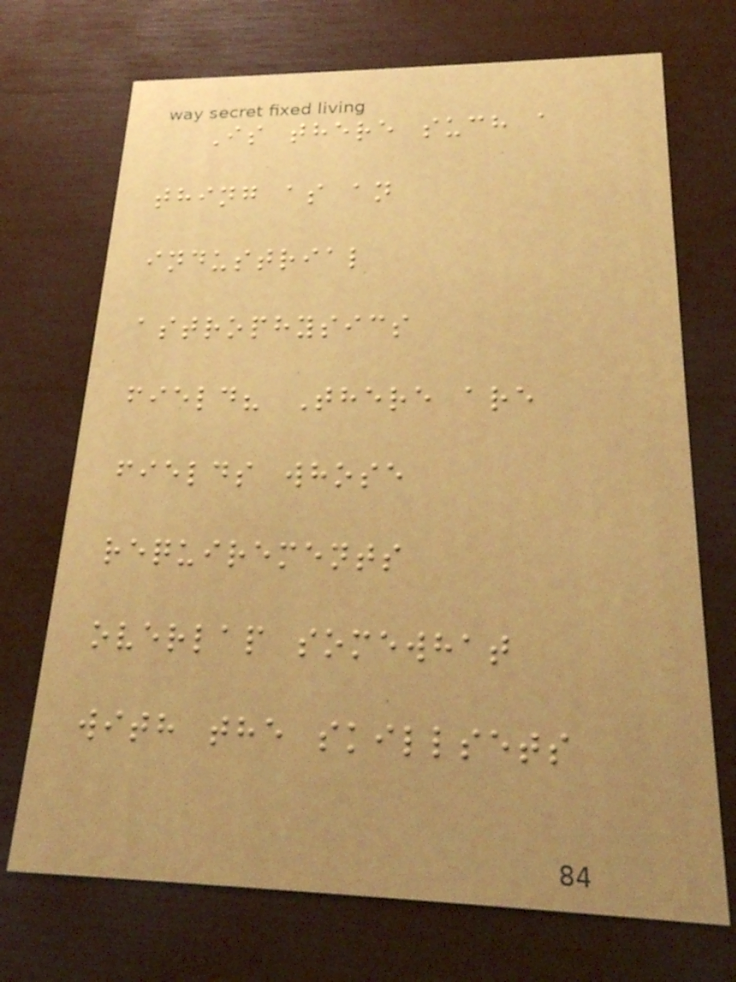Is there such a
thing as an
industrial
astrophysics
field? There are
fields whose
requirements
overlap somewhat
with the skillsets
